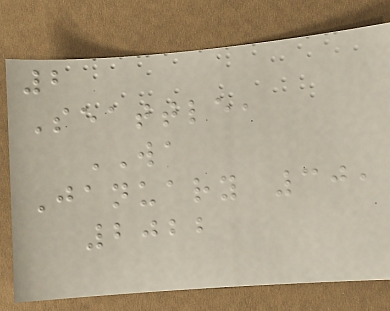2
Seattle,
WA
January 30,
2022
